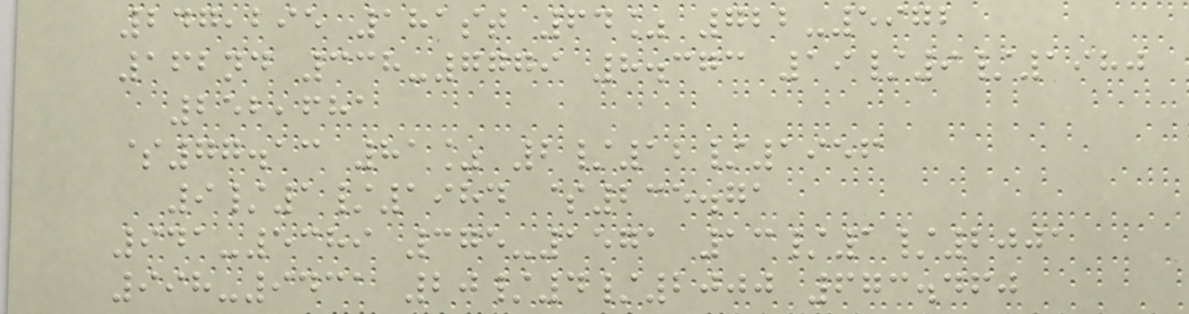247,295 181st 64% 722-5972
162nd 338-7779 8.373 19/9/1980
252,681
$77.13 81% 2/12/1956
9/1/1984 $235.71
941-5389 375-1571 13/1/2001
998-9431 20/4/2000 673.460
